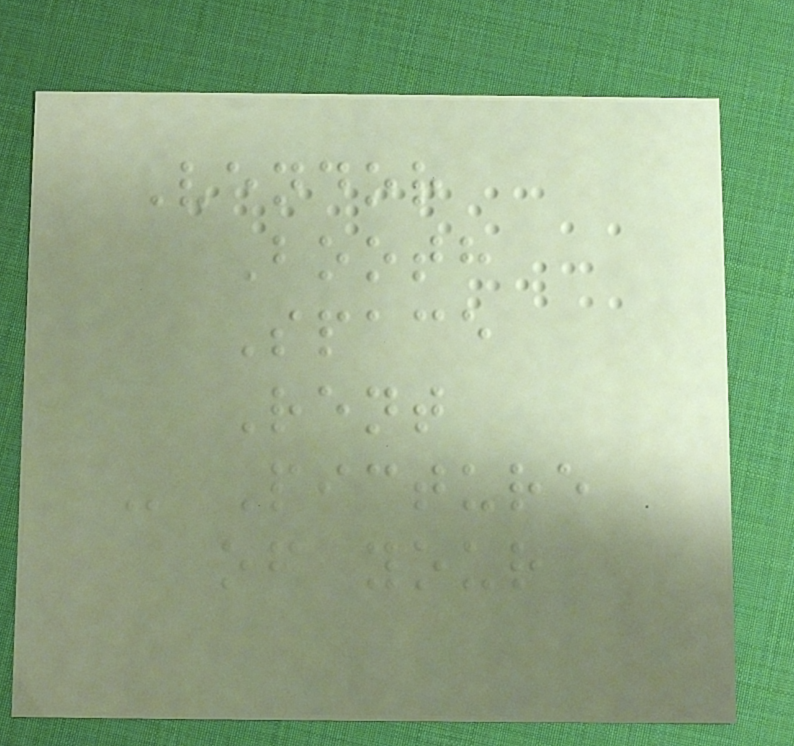Vendor
Booth
Space
Rent
- Picture
of your
